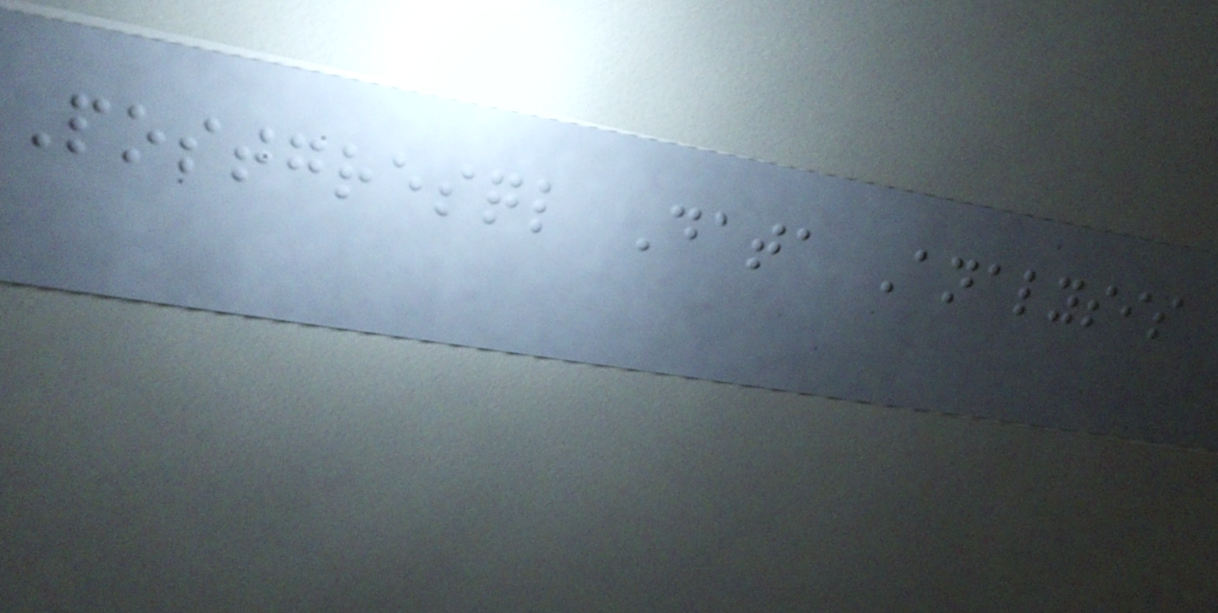Postgresql Data Analysis
